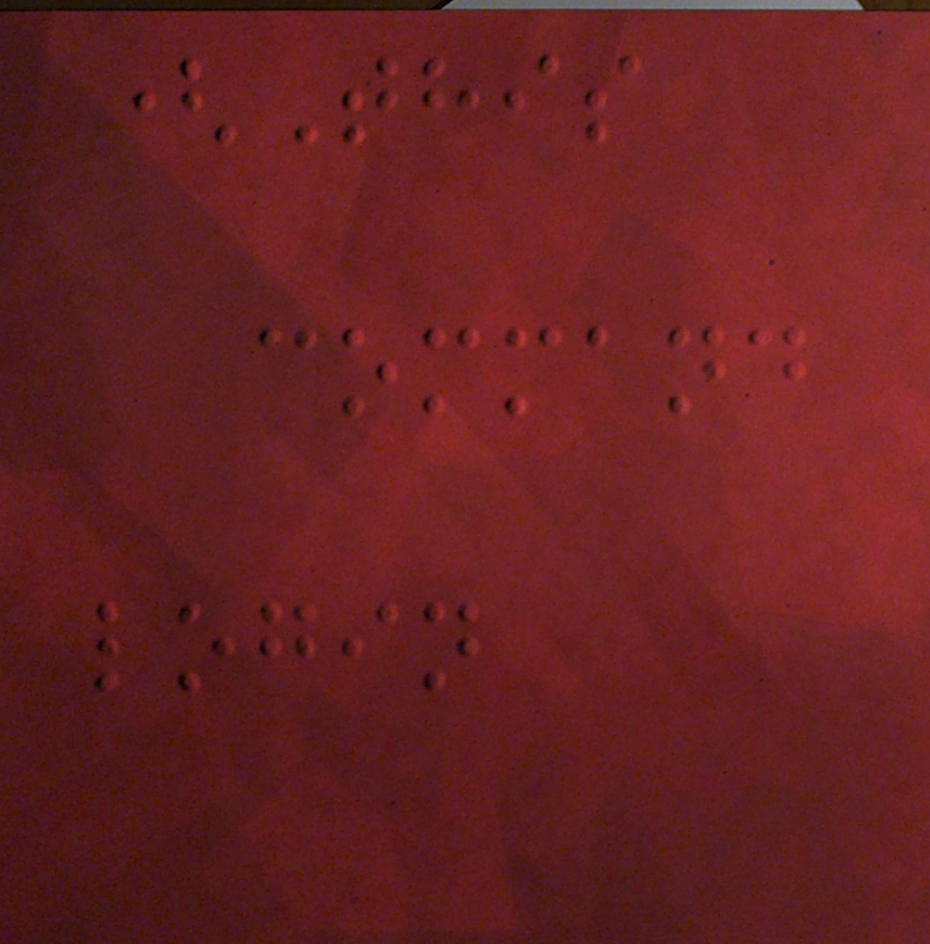(This
command
login
